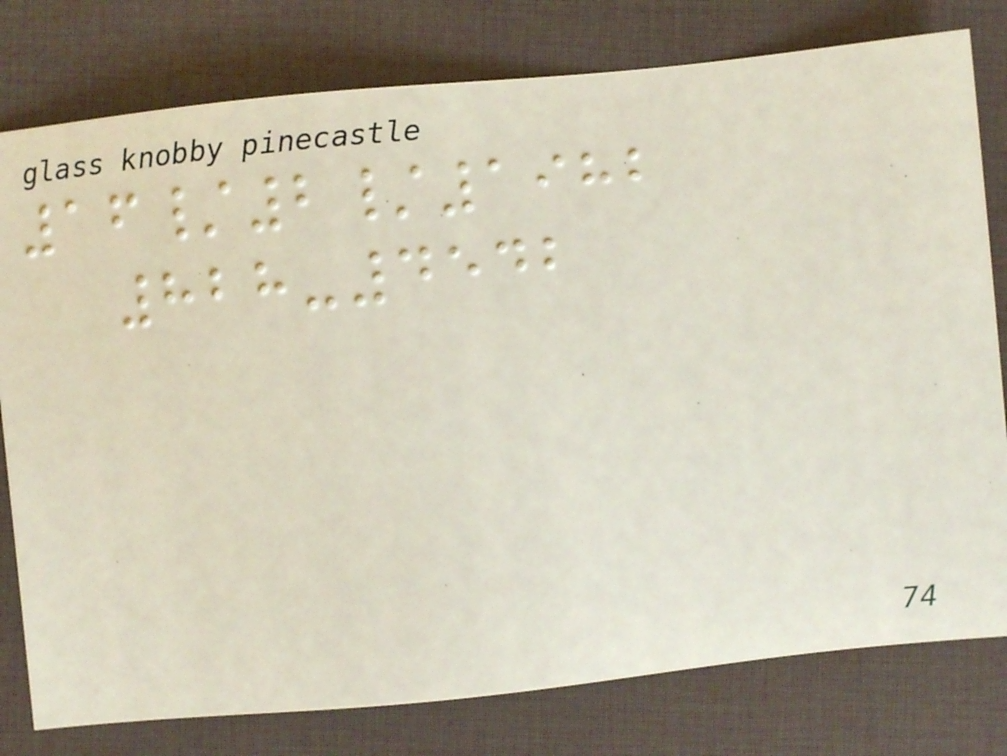16/2/1982
828-4542
